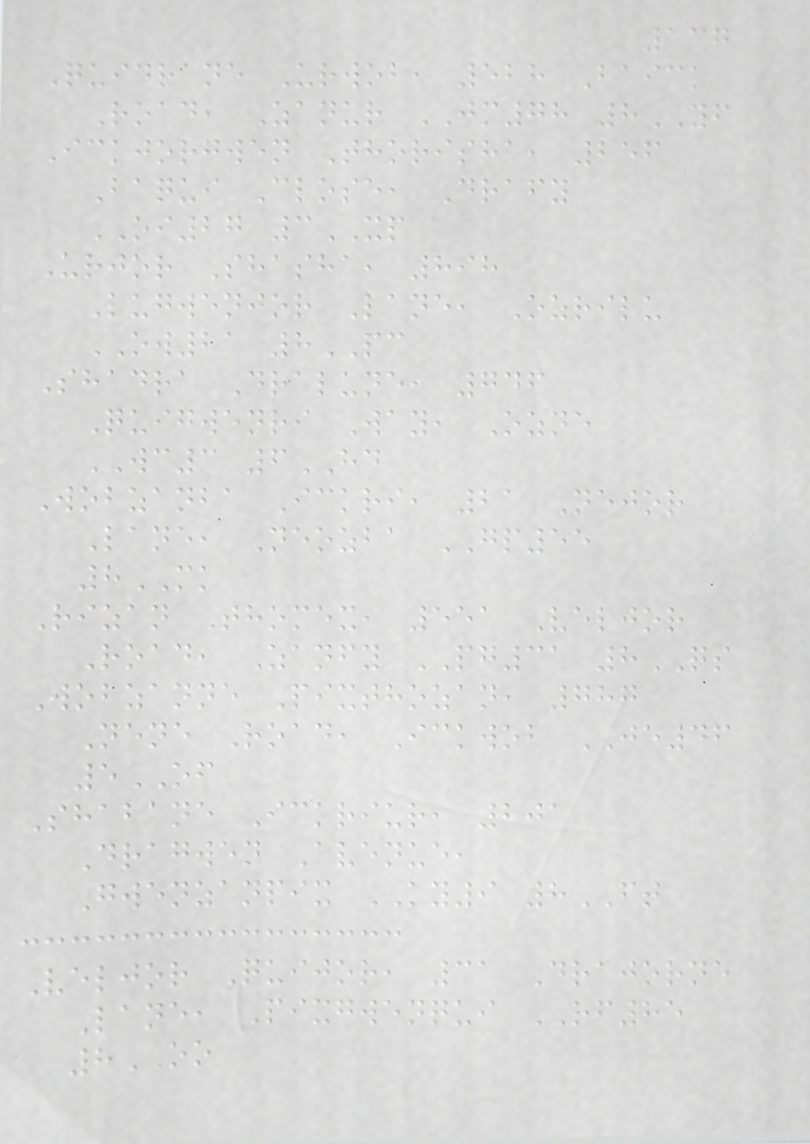137
Quidrane Urwob, 528 Baick
Road, Zanur JM78 8YF
Ickjorgwen Thorisha, 256
Baqui Close, Drafy
OI27 3XP
Urjor Shasha, 898
Lugwenjor Lane, Ozrilu
OW21 8PC
Shadra Dralune, 746
Quigwenri Way, Ozne
WC3 6HD
Wobzanba Ickri, 21 Nejor
Lane, Neozba GP55
8MK
Rizan Thomex, 551 Veljor
Road, Zanfy PG31 8QS
Wobzanne Pixthozan, 787
Nene Road, Ickwob JE46
5OF
Shabane Ickriur, 201
Dragwen Avenue,
Gwenzanpix KY9 8FT
Veljor Quijor, 31 Drajorne
Lane, Pixgwenqui RF85
8OO
